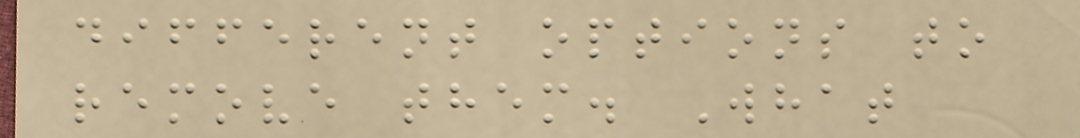different options to
remove them. What
